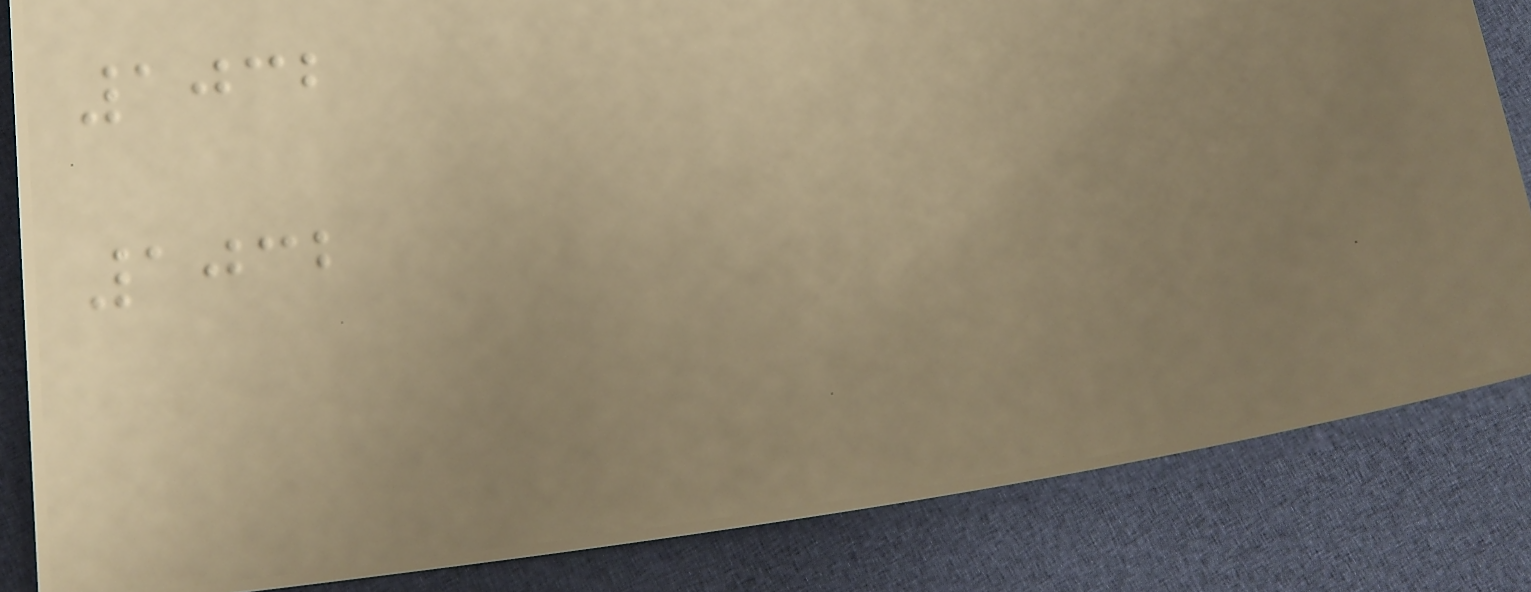1032
1032
